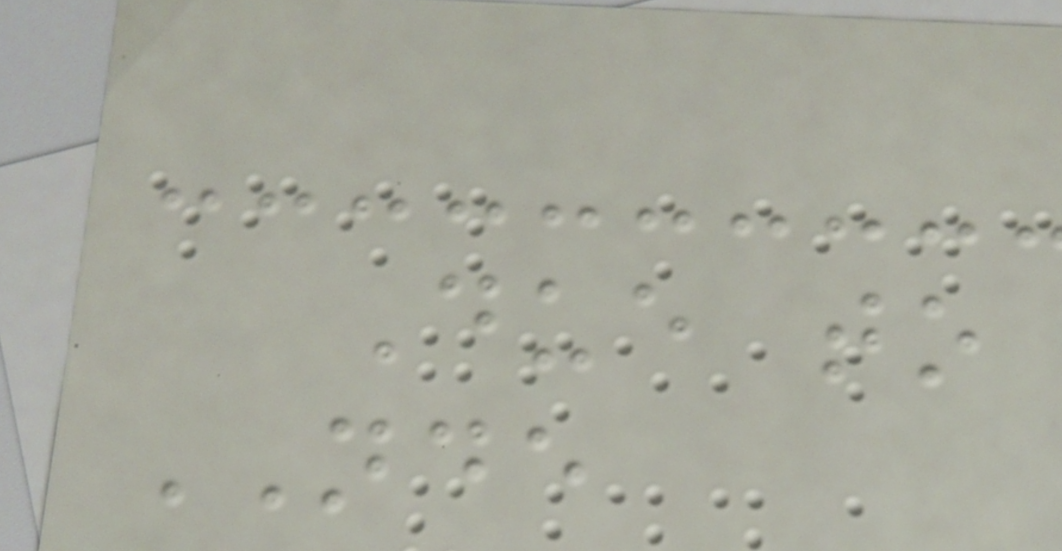Due to
NDE
